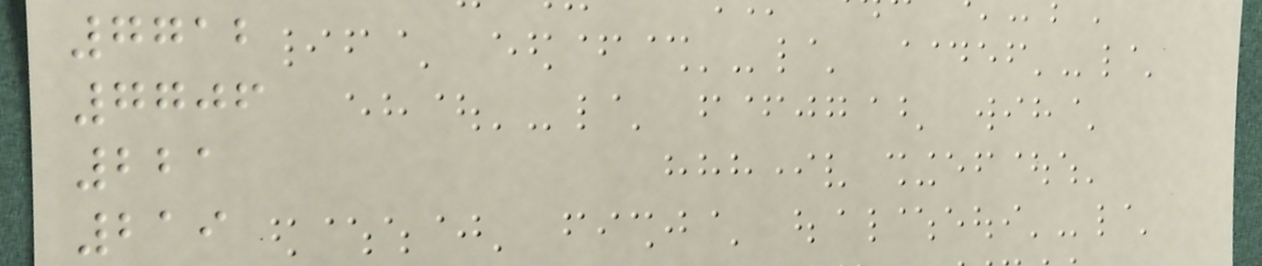7712
7706
221
219
